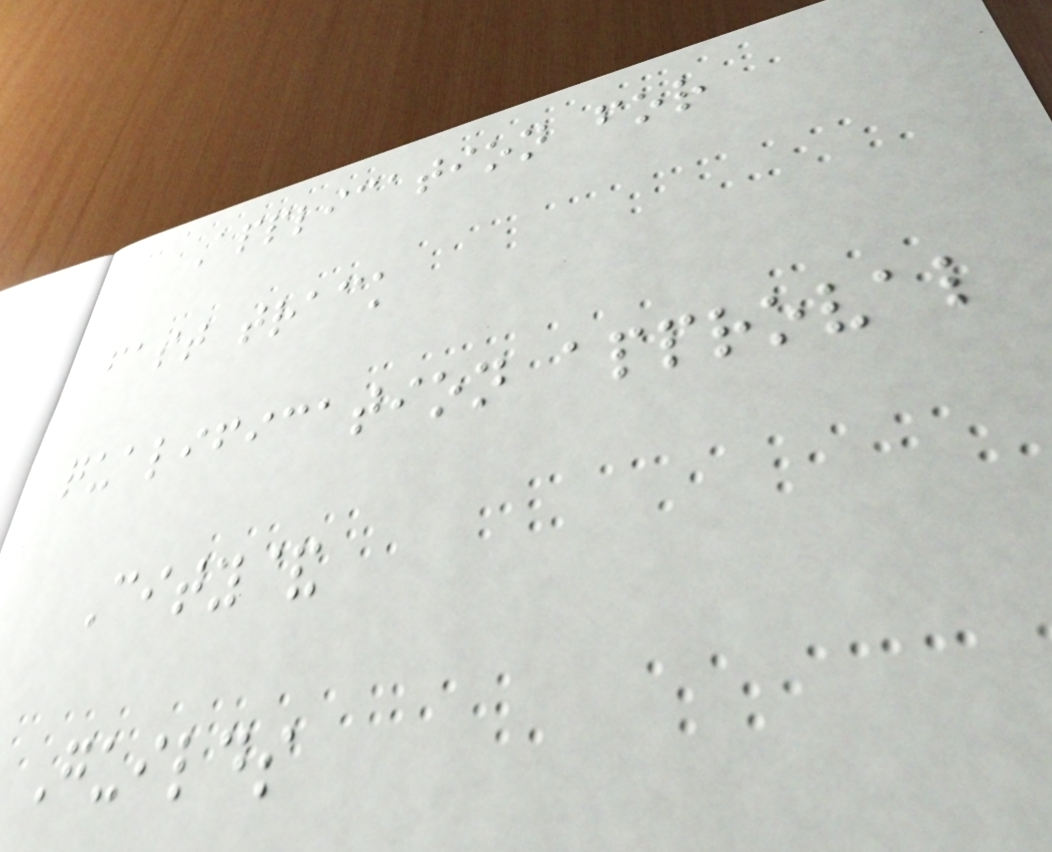Application for
fast track
qualification approval
City&
Guilds
